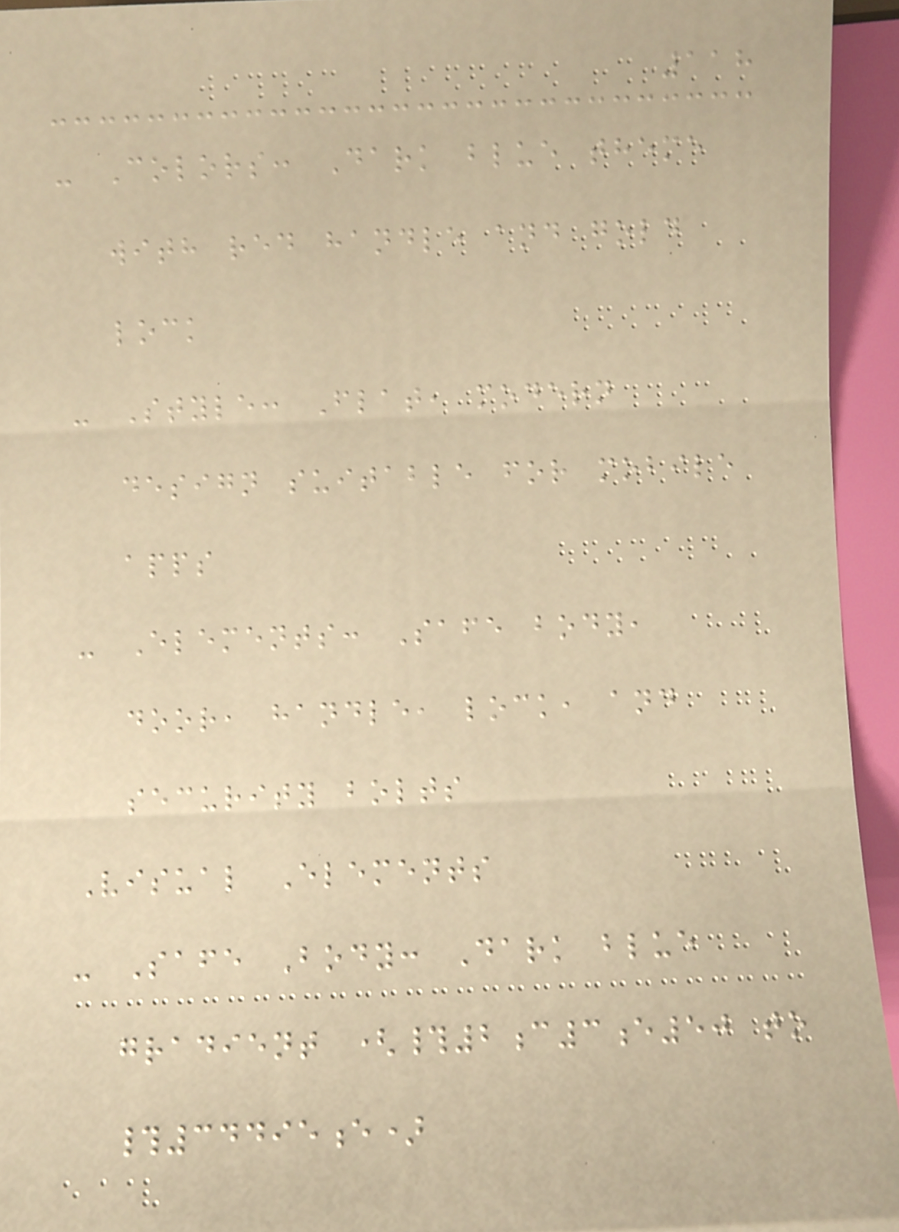118
- Colors: Dark blue theme
with red handle and gold
lock
- Style: Flat, modern
design suitable for mobile
apps
- Elements: Safe body,
door, handle, lock, and
security bolts
Visual Elements
- Safe Body: Dark blue
gradient (#2c3e50 to
#34495e)
